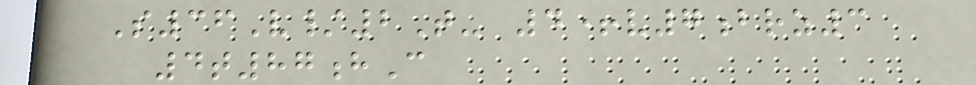S36V/2T- 4+v7brz3
4t87hC
